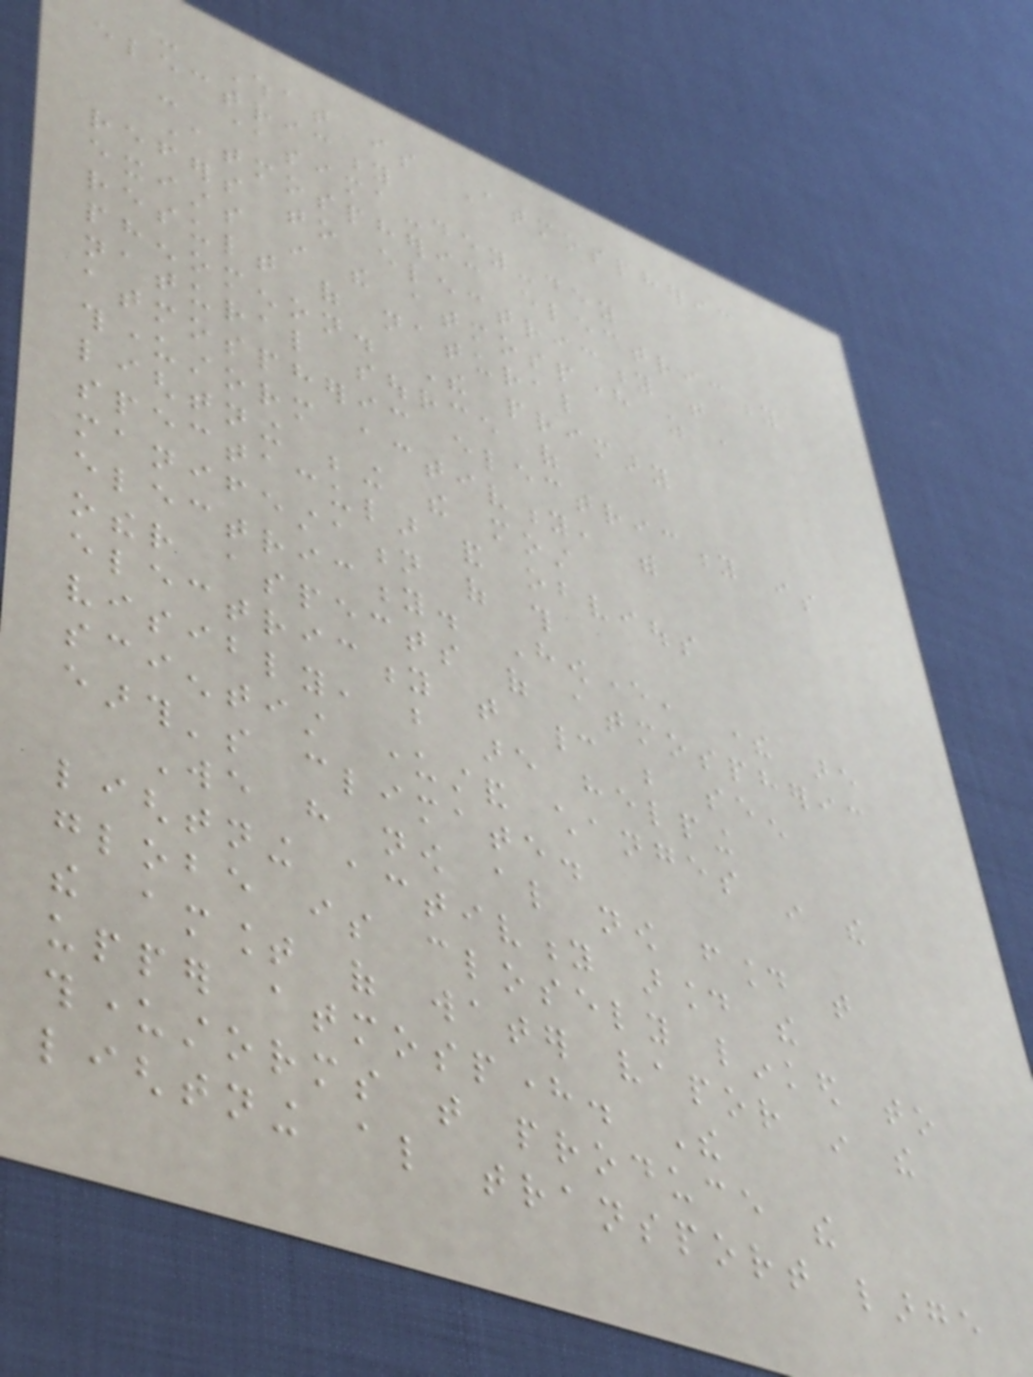- What is Atmospheric
electricity
- @sima-dey-dey
Atmospheric electricity
refers to electricity that
exists in the atmosphere as a
result of natural
phenomenon. The primary
natural source of
atmospheric electricity is
thunderstorm activity, with
lightning being the most
spectacular and obvious
manifestation of this
electricity. However, there are
other aspects of atmospheric
electricity that cannot be seen
visibly, but are helping
scientist understand changes in the
earth's climate.
We have now also now found that
lightning activity around the
globe is closely linked to
the amount of water vapor in the
upper atmosphere. The
thunderstorms that produce the
lightning also transport large
